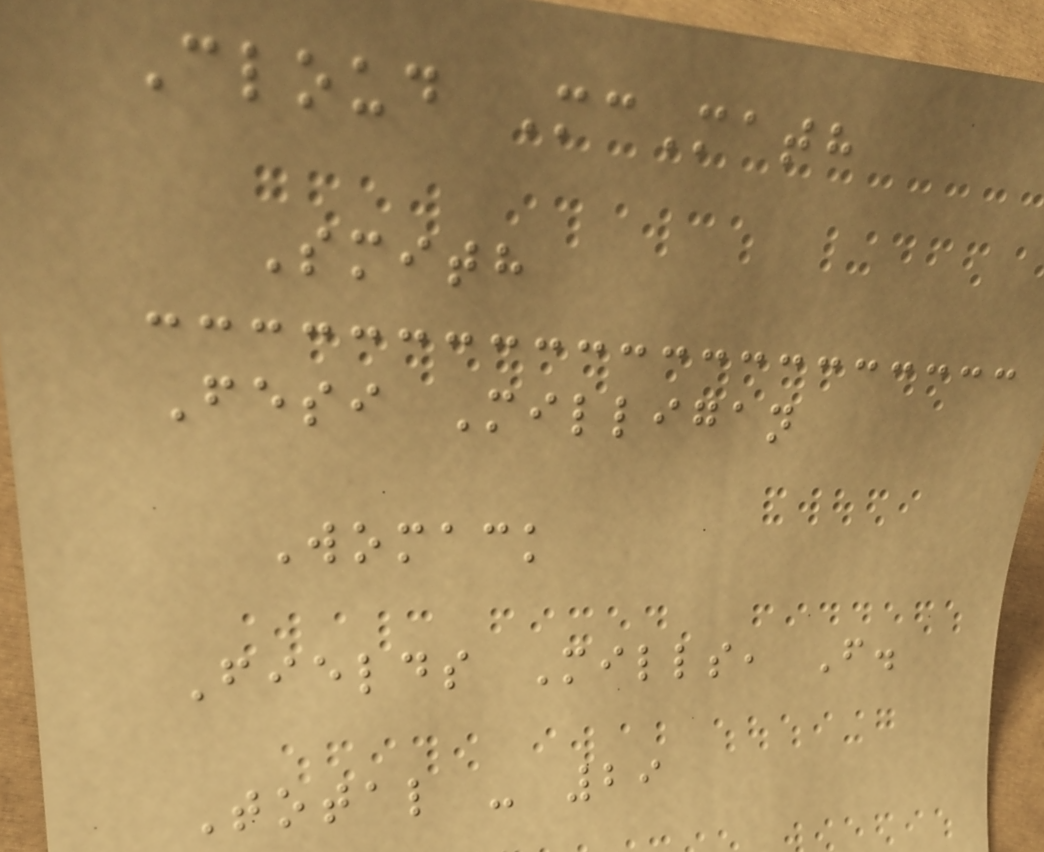Cloud McMath
Smith
Fesi Milligan
Womack
Fields Mills, F.
Total - 29
